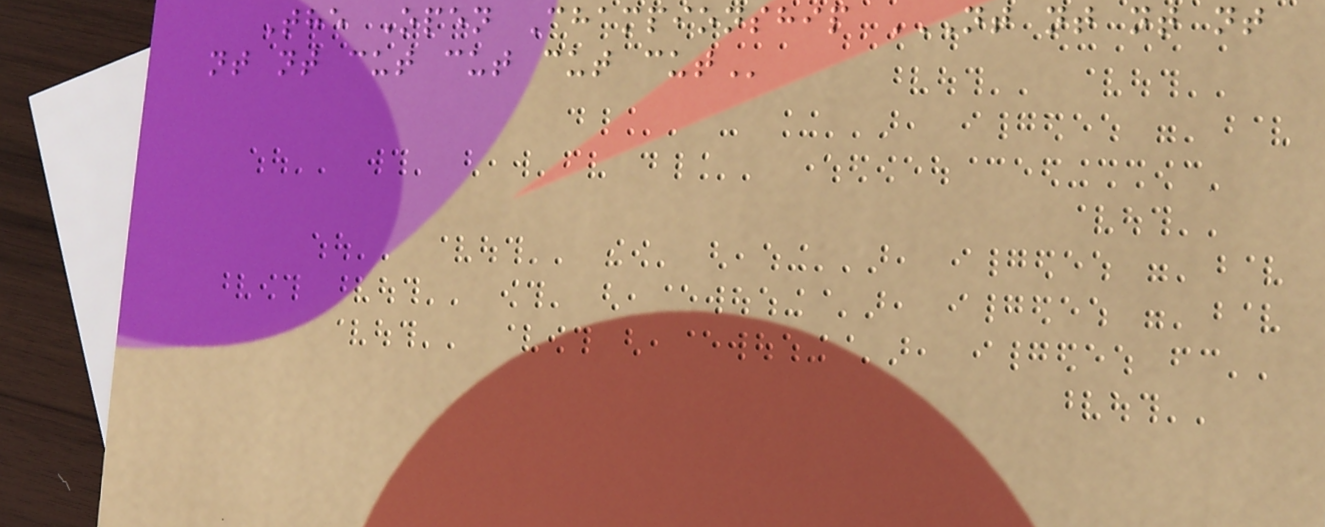The Open Championship NT NT NT NT
NT NT CUT CUT CUT CUT
